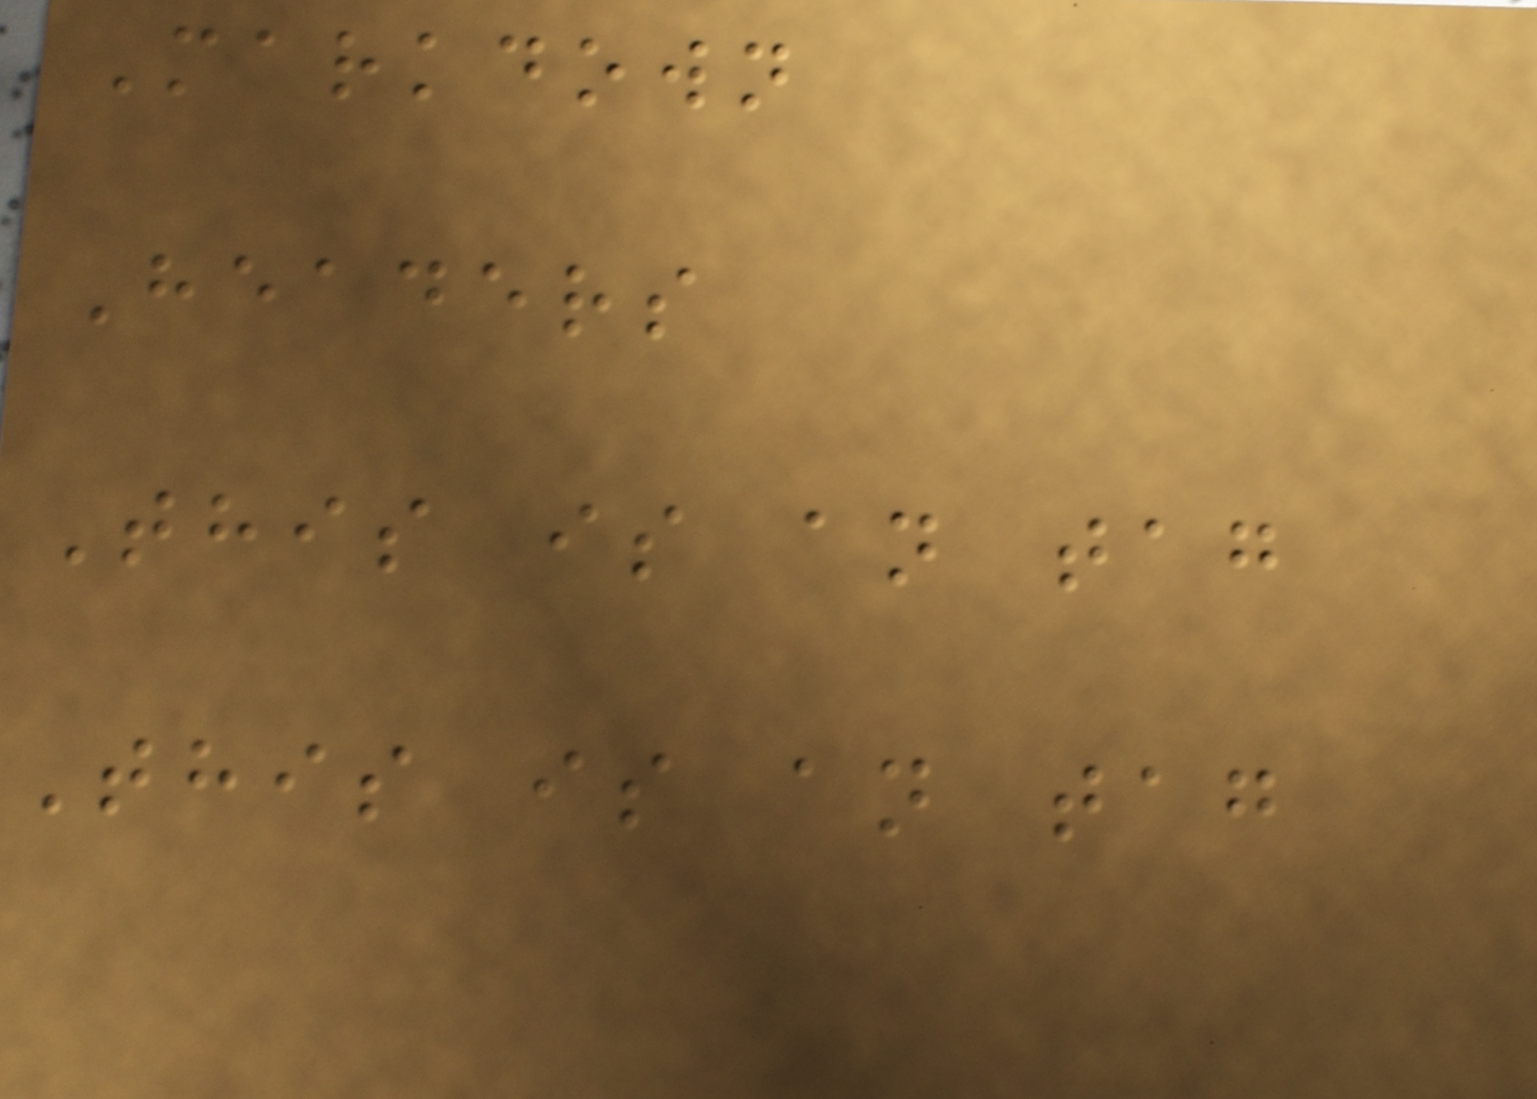Markdown
Headers
This is an tag
This is an tag
